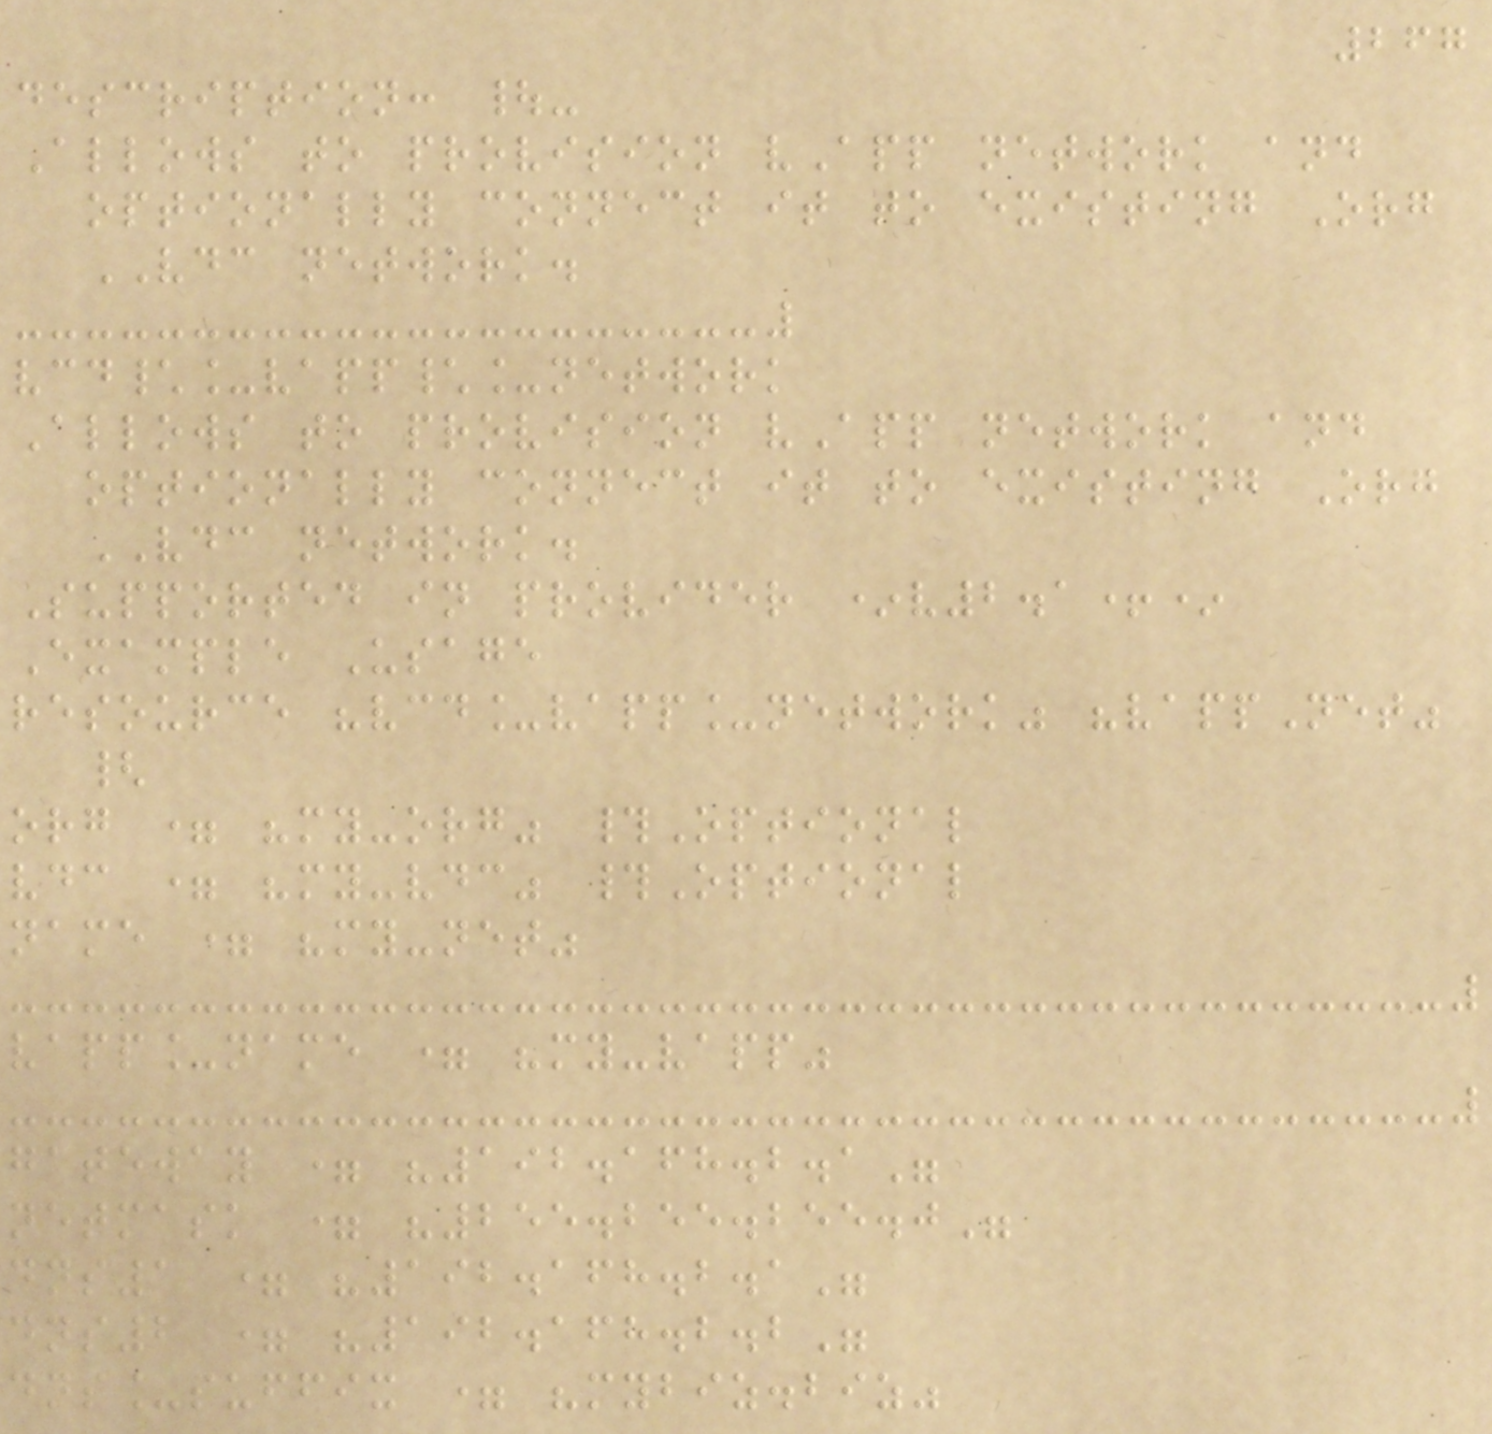267
description: |-
Allows to provision vApp network and
optionally connect it to existing Org
VDC network.
vcd\_vapp\_network
Allows to provision vApp network and
optionally connect it to existing Org
VDC network.
Supported in provider *v2.1+*
Example Usage
resource "vcd_vapp_network" "vappNet"
{
org = "my-org" #Optional
vdc = "my-vdc" #Optional
name = "my-net"
vapp_name = "my-vapp"
gateway = "192.168.2.1"
netmask = "255.255.255.0"
dns1 = "192.168.2.1"
dns2 = "192.168.2.2"
dns_suffix = "mybiz.biz"
